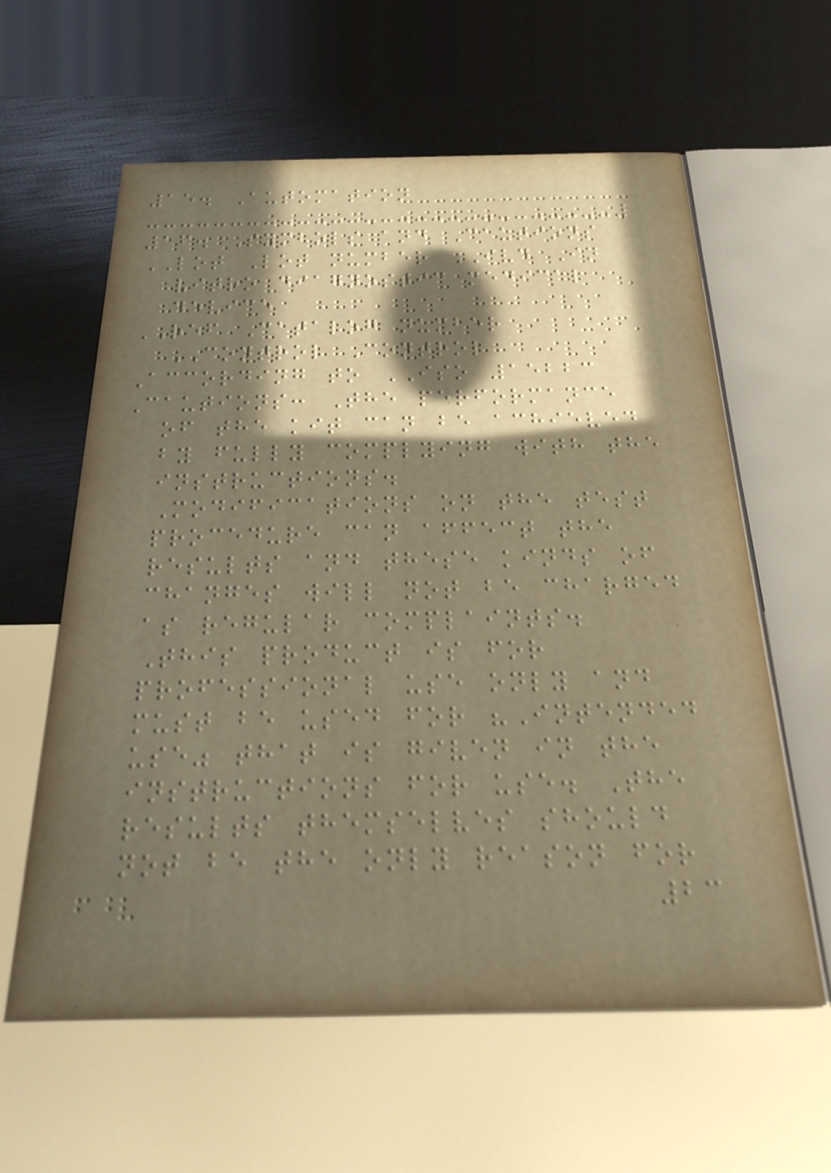15. Automation
16. Symbols and Cautions
LOT Lot number IVD In
vitro diagnostic medical
device
REF Catalog number
CONTROL Control
According to ISO 15223
Cautions: The performance
of the kit can be achieved
by fully complying with the
instructions.
Modifications on the test
procedure can affect the
results and these kinds of
changes will not be charged
as regular complaints.
This product is for
professional use only and
must be used for "Intended
use" that is given in the
instructions for use. The
results themselves should
not be the only reason for
23
